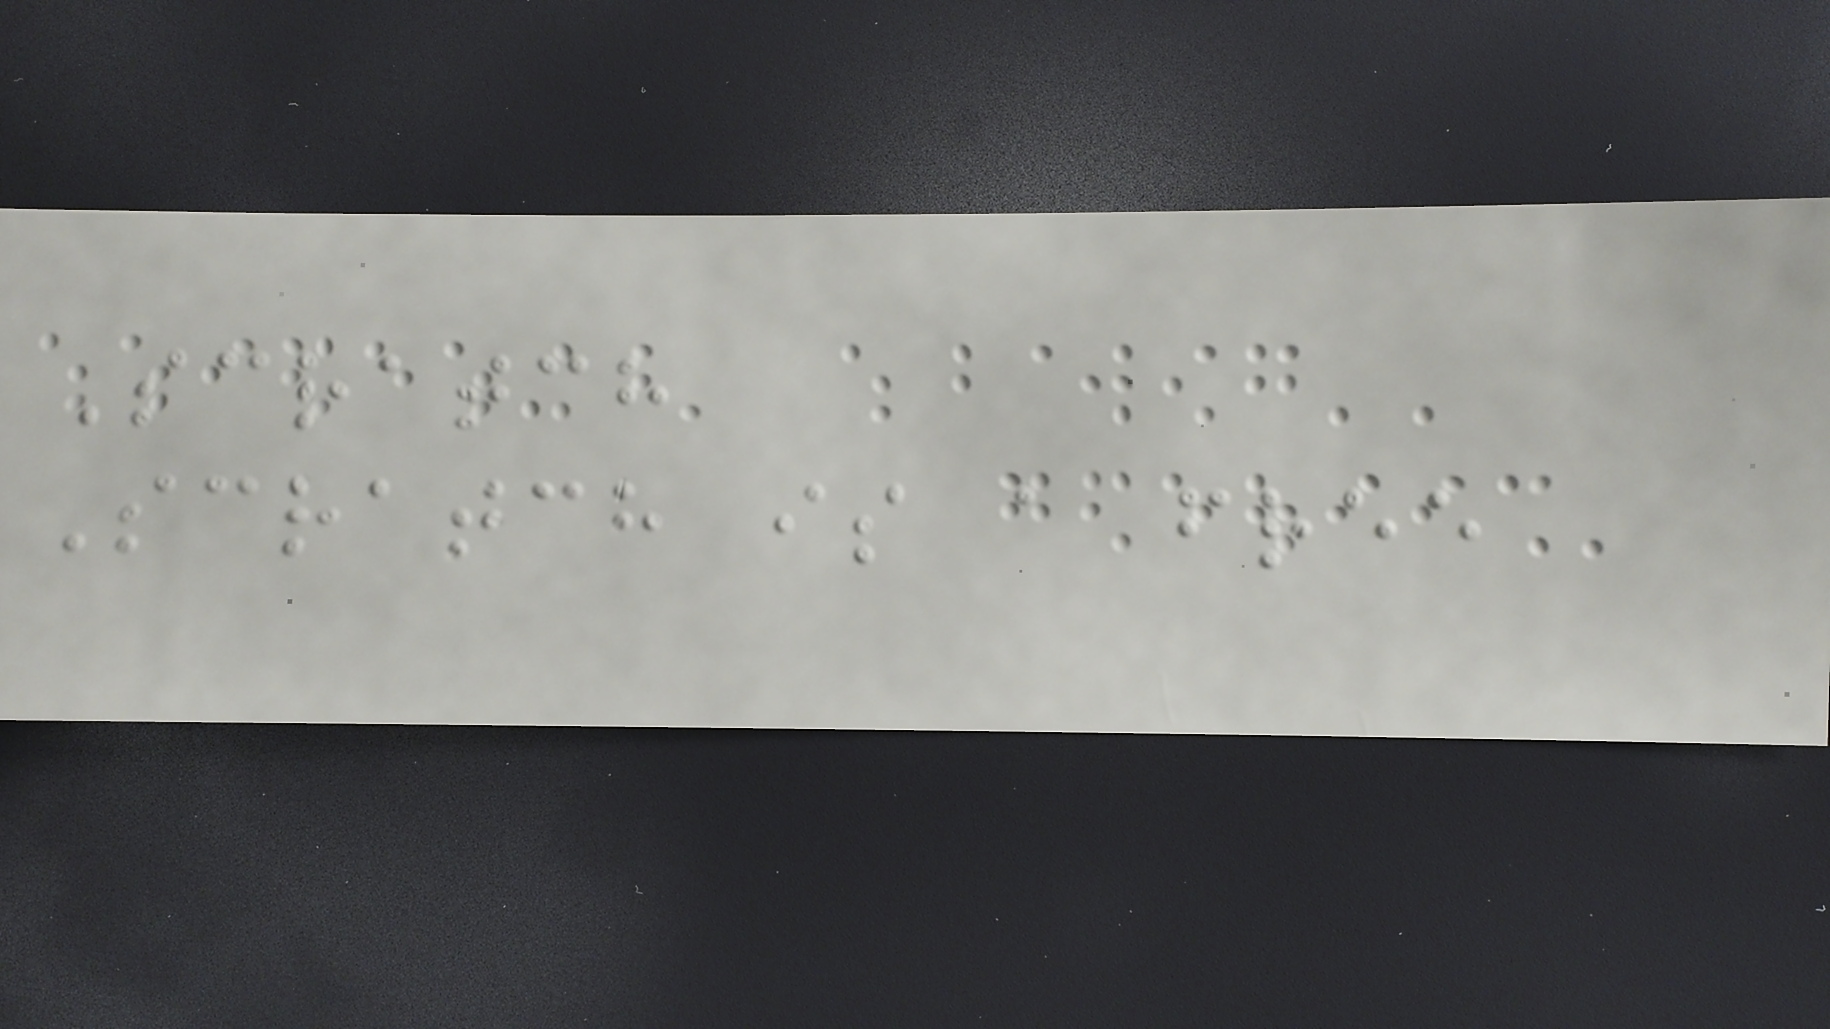Scratch
Scratch is a free
